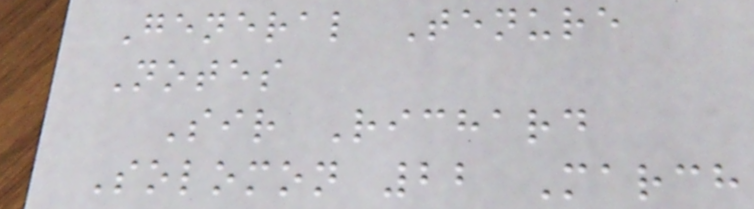General Tenure
Notes
Sir Richard
Solomon 22 March
